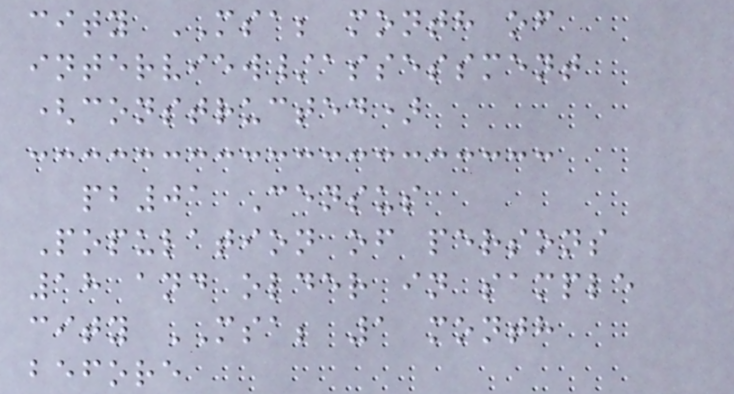city MSA; month of
interview/assessment
(constructed)
pb01 Census
Population of persons
18 and older in sample
city MSA; 1 month
before
